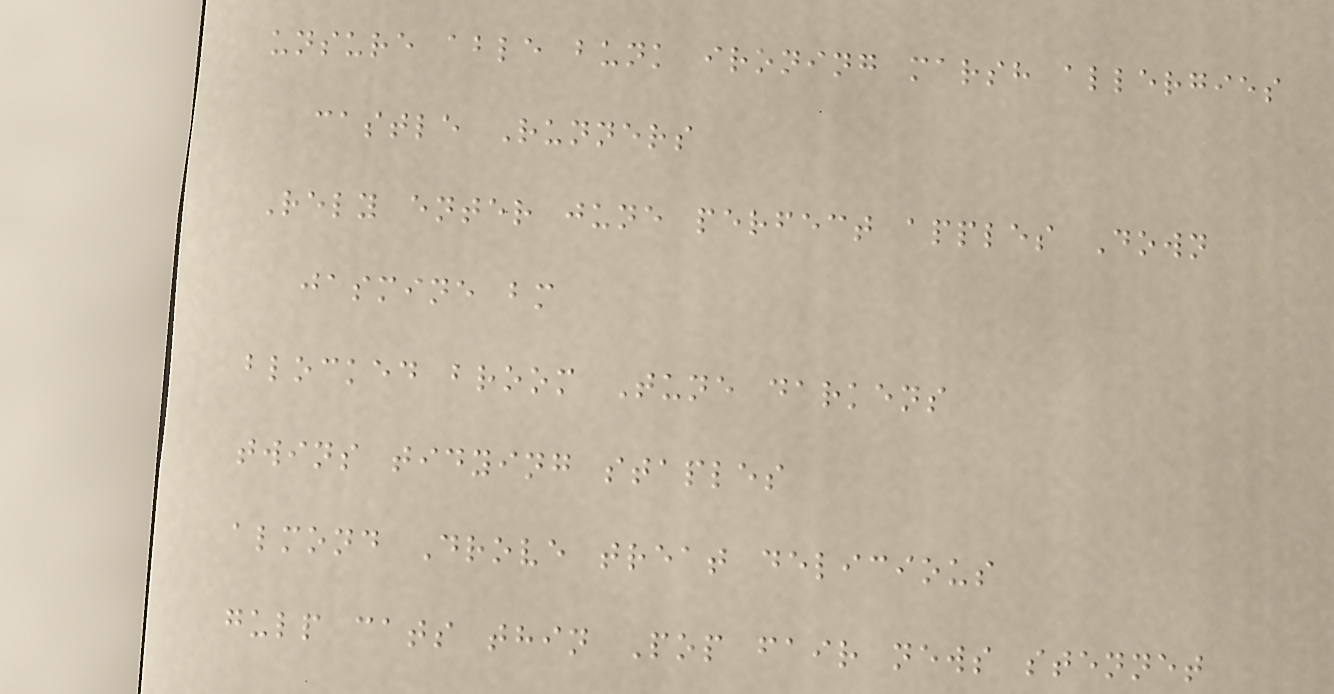unsure able bunk ironing marsh allergies
castle Runners
Rely enter june perfect apples Down
jasmine bm
blocked broom Tune darkens
twins tidying staples
almond Drove treat delicious
gulp cats thin Pop fair news stennet
